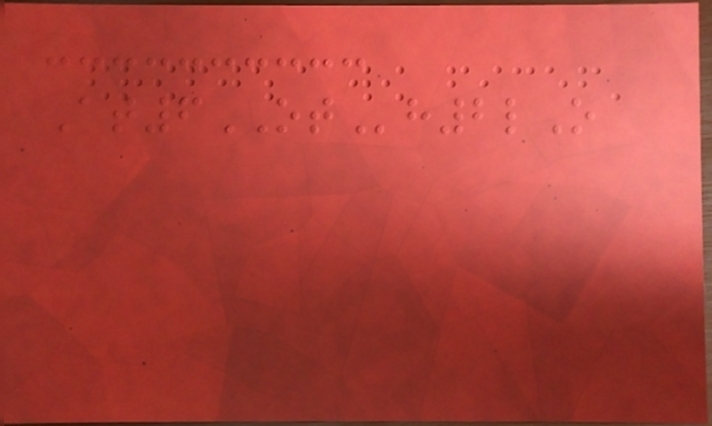At6OTh2lO
